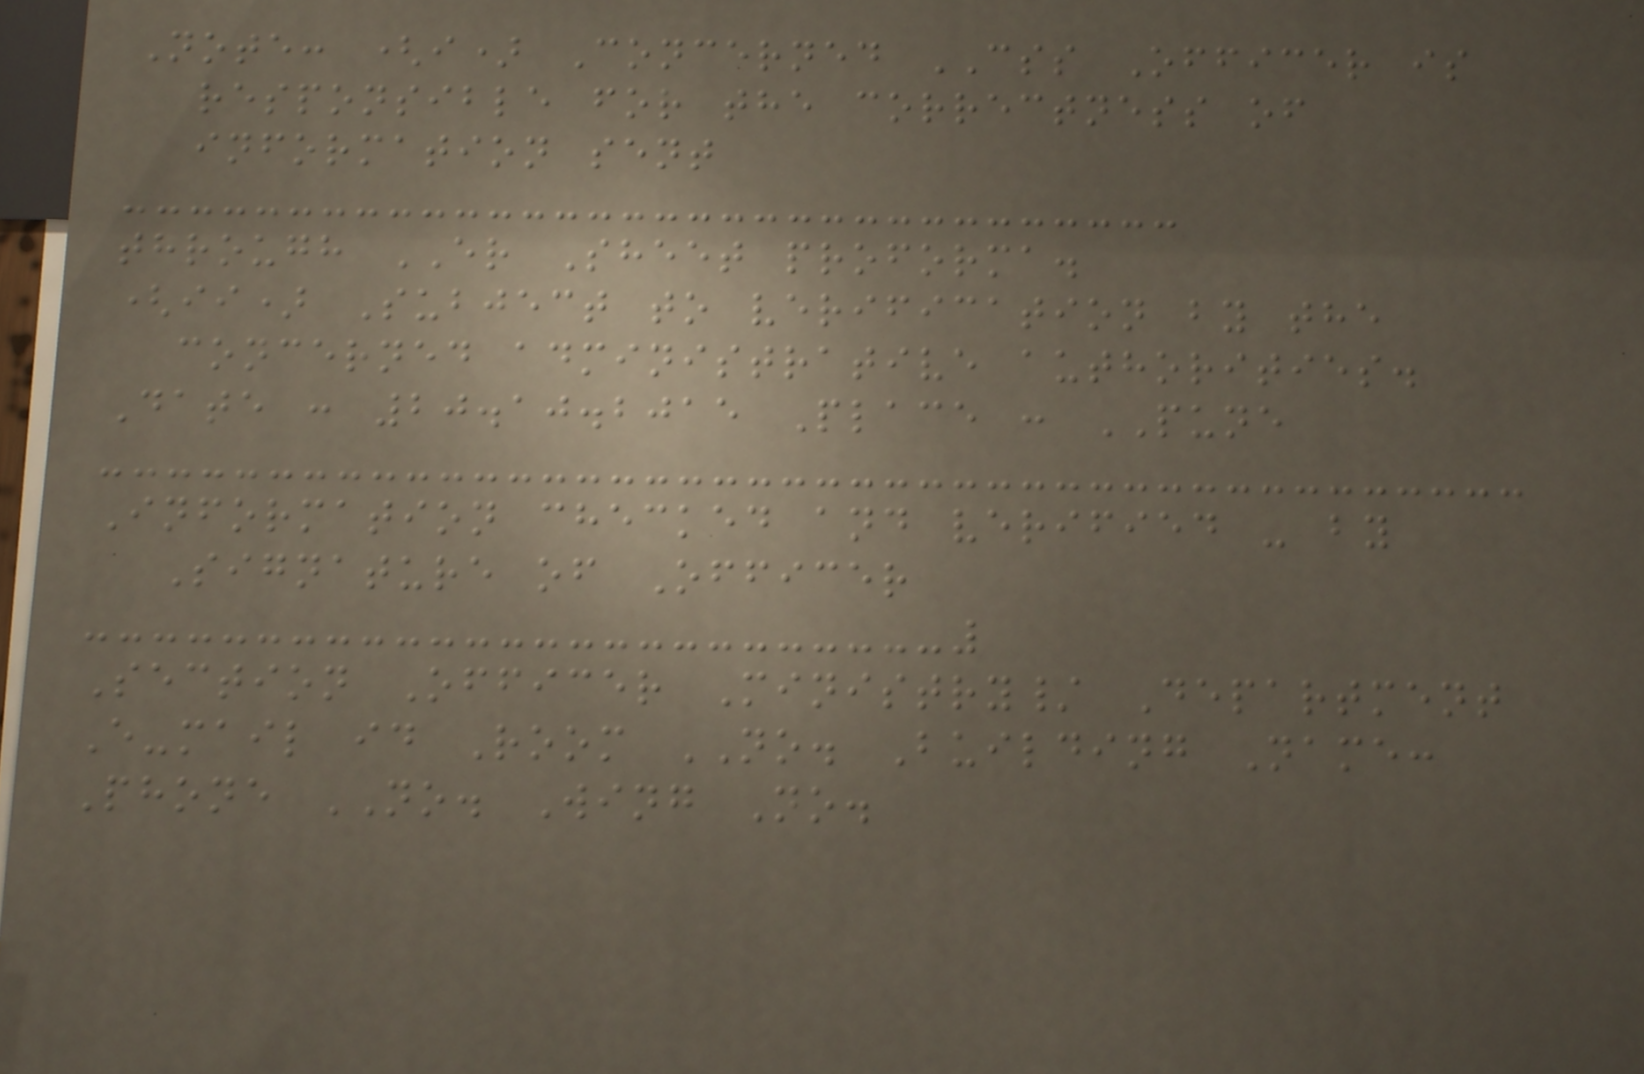Note: (i) Concerned CSS Officer is
responsible for the correctness of
information sent
through ER Sheet proforma.
(ii) Subject to verification by the
concerned administrative authorities.
Date : 20.10.2015 Place : PUNE
Information checked and verified - by
Signature of Officer
Section Officer Ministry/ Department
E-mail id Room NO. Building Name:
Phone NO. Wing No.
